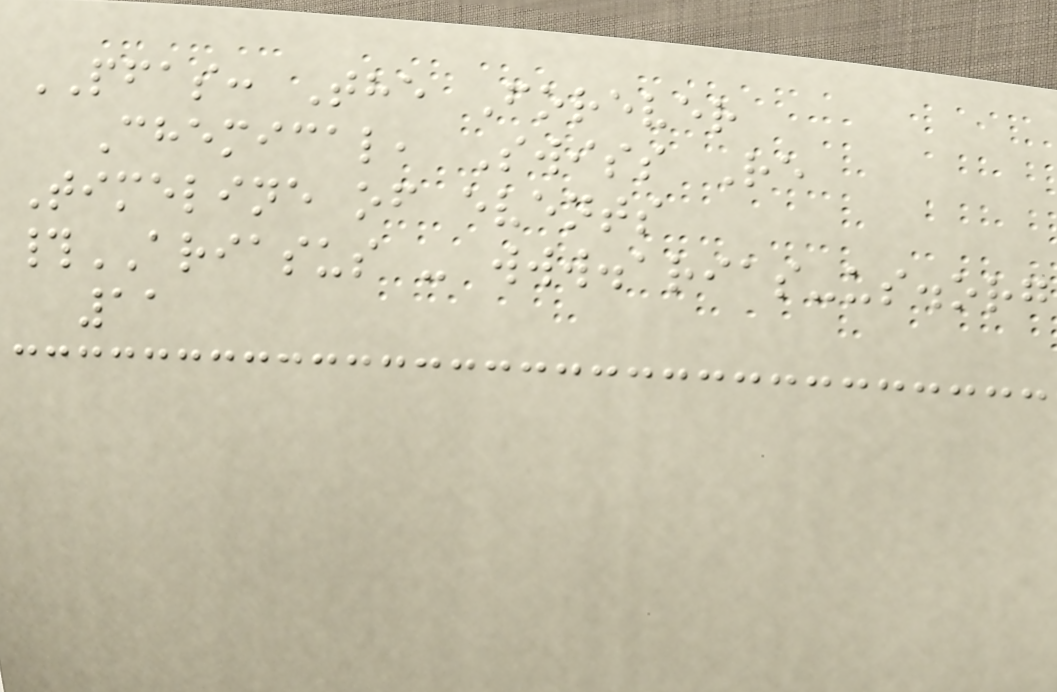PFAS: The Forever
Chemical, Swiss Re
Timeline of events
#ARIASUS - www.arias-us.org
11
